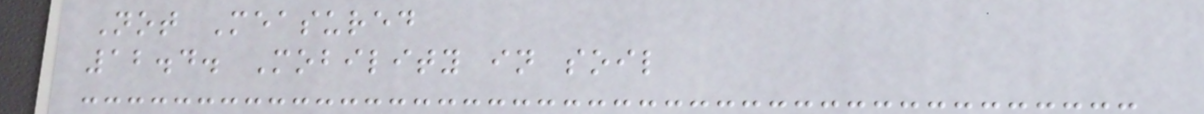Not Measured
12.4. Mobility in soil
